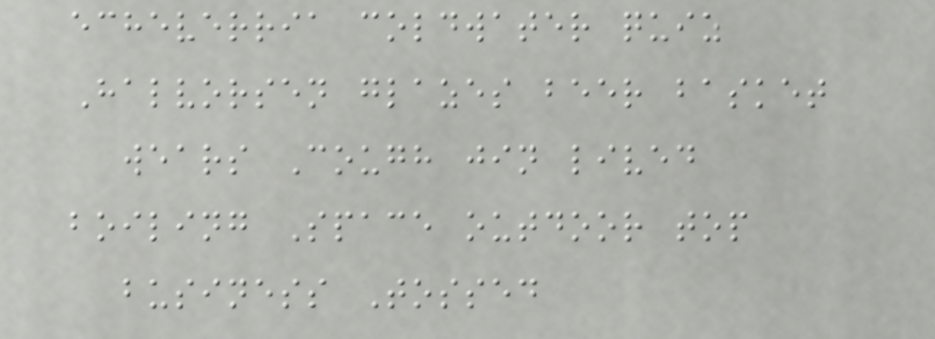echeverria coldwater quiz
Halvorsen glazes beer basket
wears Cough jin lived
boiling Space outdoor top
business Tossed
